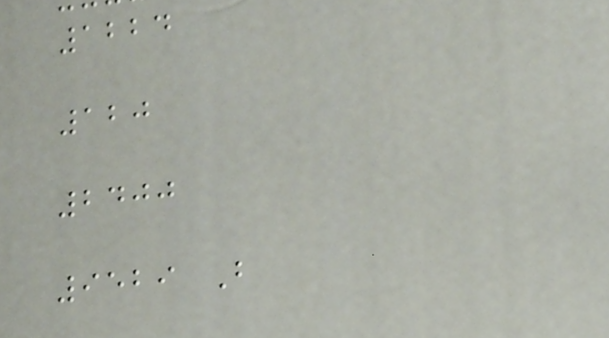1224
120
2400
9529 B
